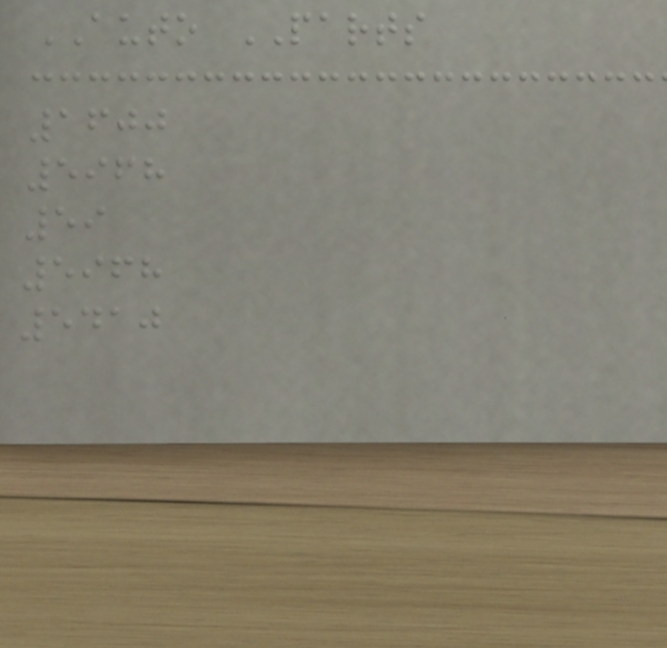AUTO PARTS
1600
5968
59
5968
5410
